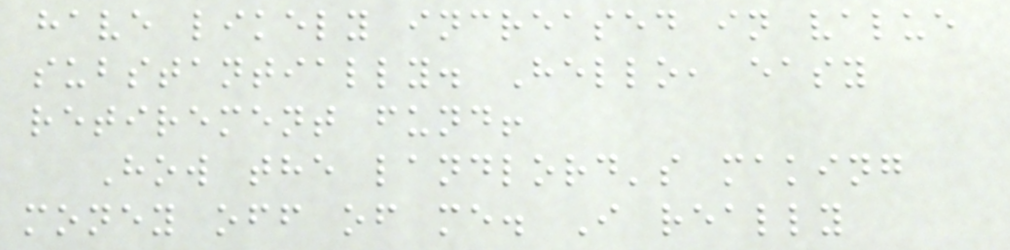have likely increased in value
substantially. Hello, easy
retirement fund!
How the landlord's making
money off of me. I really
